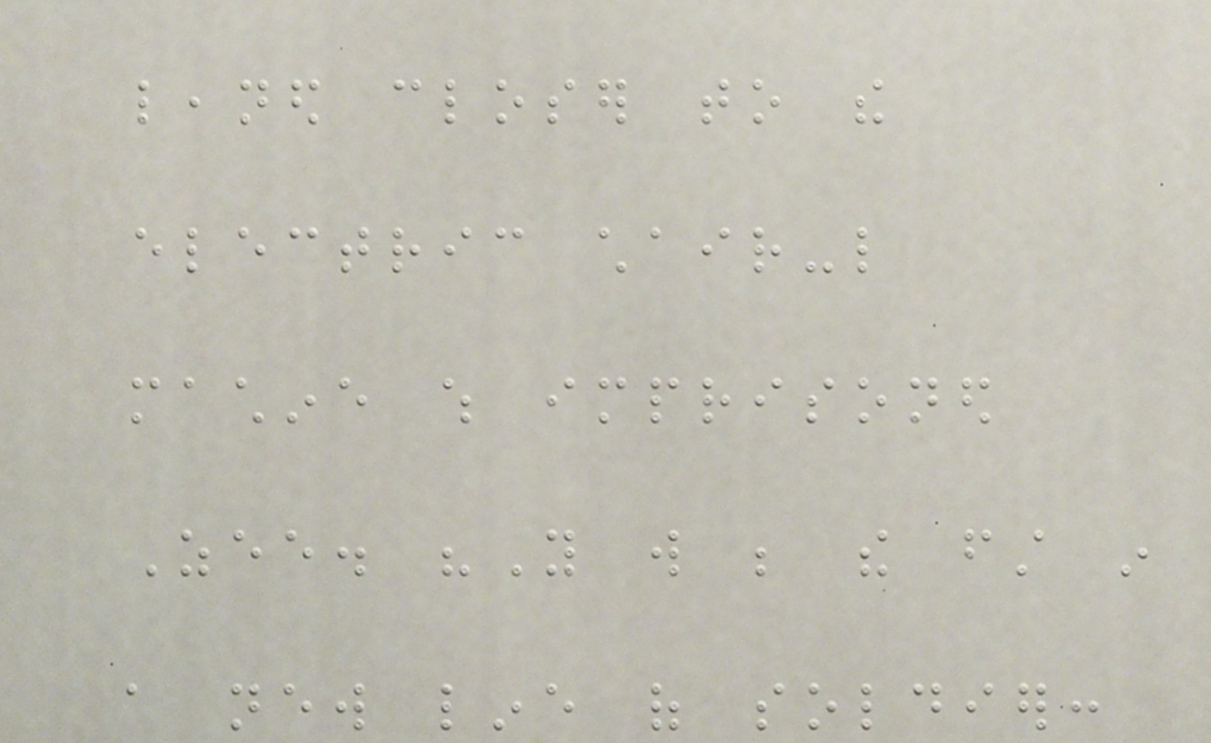leaned closer to the
electric chair-like
machine which imprisoned
Zee. "You will be the first in
a new line of soldier:
